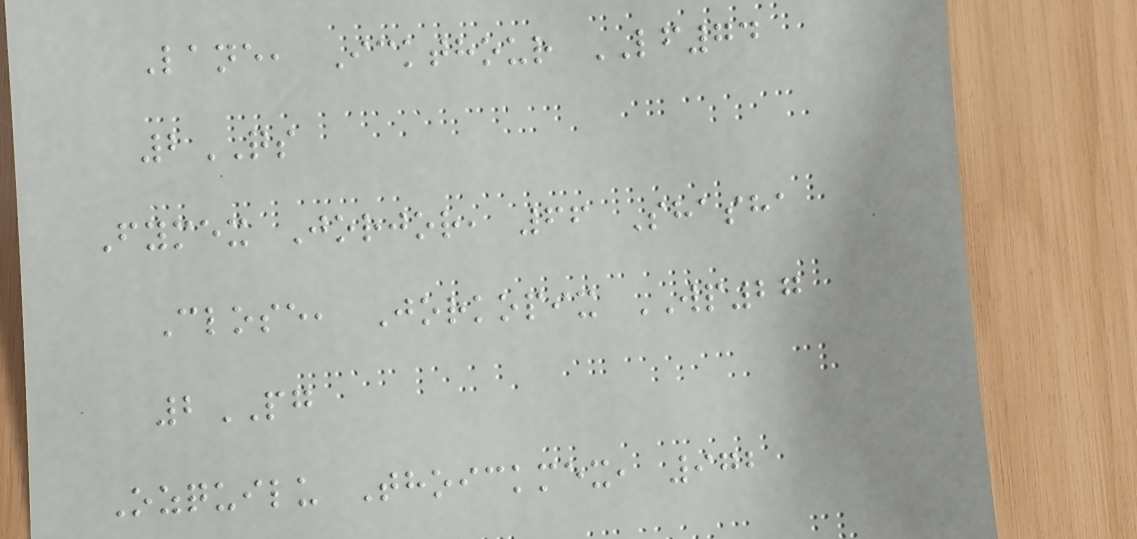Lane, Ickthour LF74
2QS
Fymex Jorjor, 66 Shasha
Close, Jorkopix WP27
2PG
Ozquilu Thoickmex, 972
